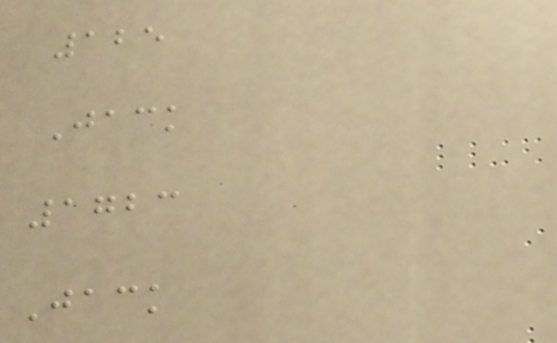125
Jack
1723
Jack
